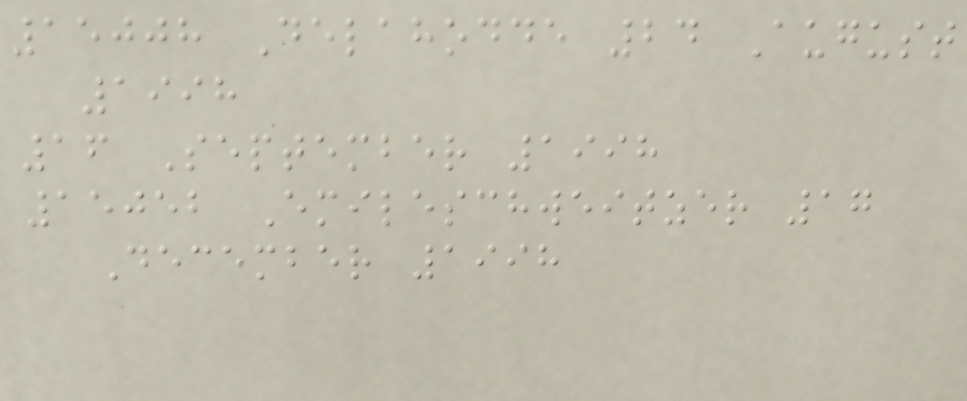15008 Delahodde 24 August
1998
16 September 1998
15052 Emileschweitzer 17
December 1998
